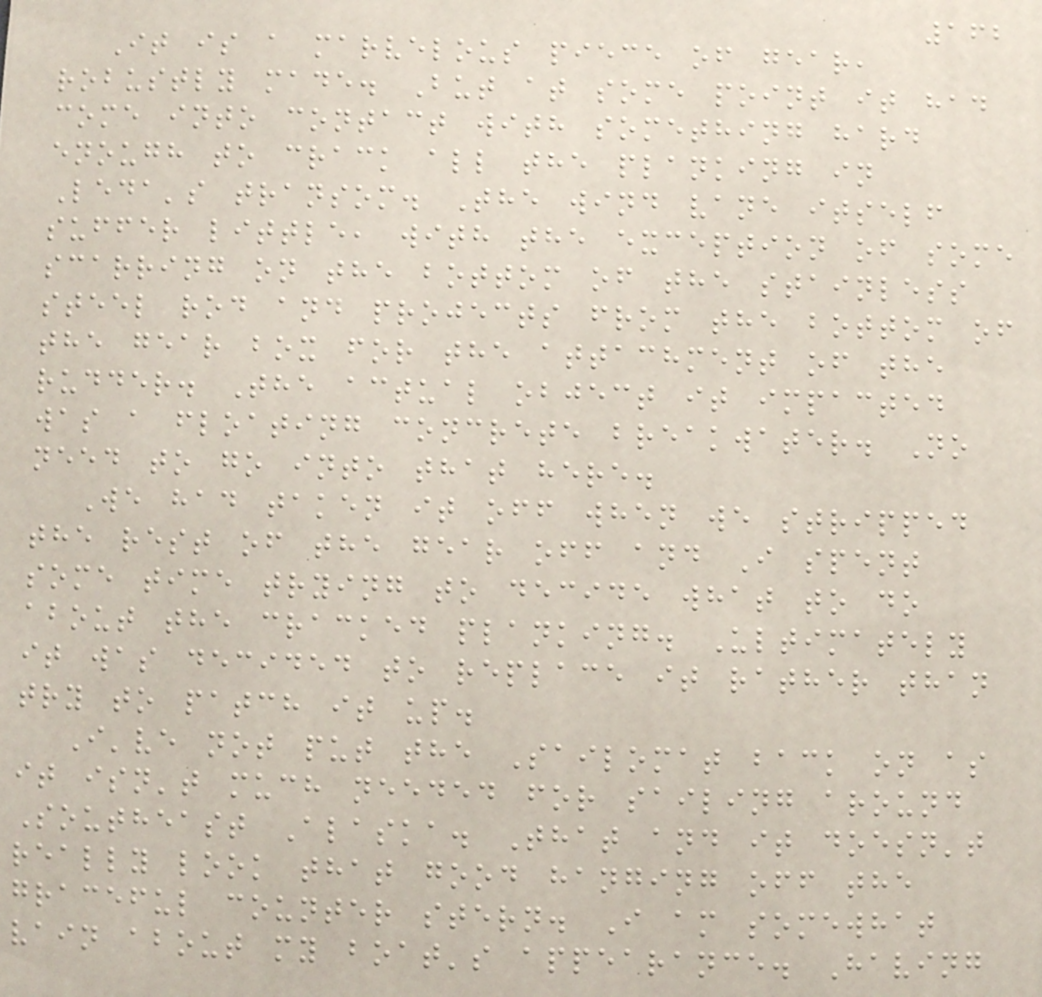162
It is a marvelous piece of gear,
robustly made. But at some point it had
come into contact with something hard
enough to crack all the planking in
Leda's transom. The wind vane itself
suffer little, with the exception of some
scarring on the bottom of the stainless
steel rod and projects from the bottom of
the gear box for the attachment of the
rudder. The actual object it impacted
was a floating concrete breakwater. No
need to go into that here.
We had taken it off when we stripped
the rest of the gear off and I spent
some time trying to decide what to do
about the cracked planking. Ultimately
it was decided to replace it rather than
try to patch it up.
I've not put the Sailomat back on as
it isn't much needed for sailing around
Southeast Alaska. That and it doesn't
really look that good hanging off the
graceful counter stern. I am somewhat
vain about my boat's appearance. Having
